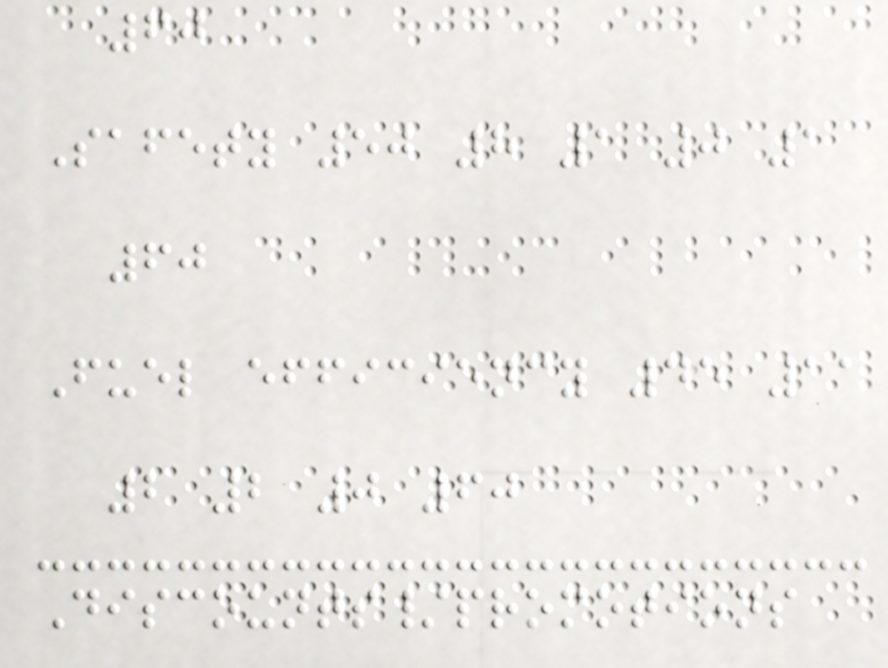60
Safety 50 8 1 0 1
60
Fuel efficiency 45 11
2 2 0 60
Discounts/promotions
